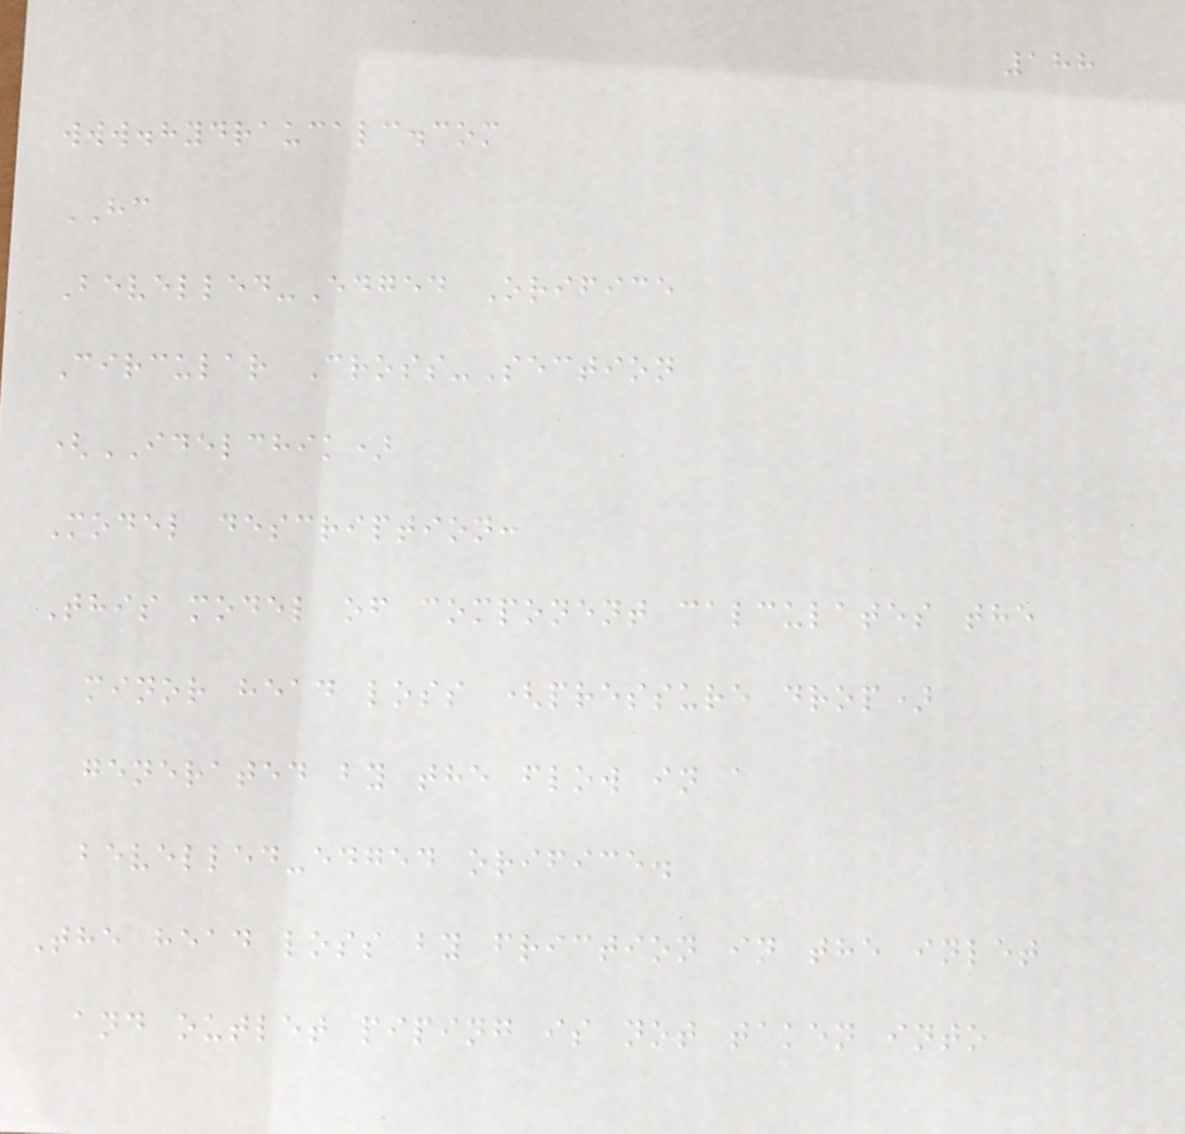188
www.hydraucalc.com
HC
Bevelled-Edged Orifice
Circular Cross-Section
(IDELCHIK)
Model description:
This model of component calculates the
minor head loss (pressure drop)
generated by the flow in a
bevelled-edged orifice.
The head loss by friction in the inlet
and outlet piping is not taken into
